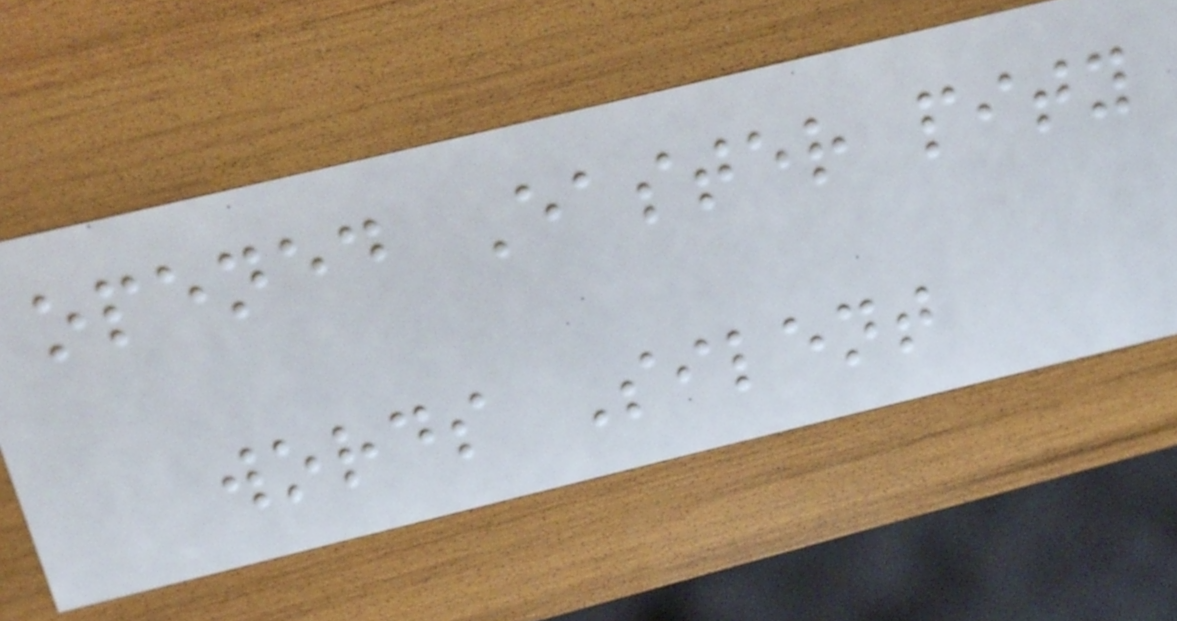opened Easter pity
words Silent
